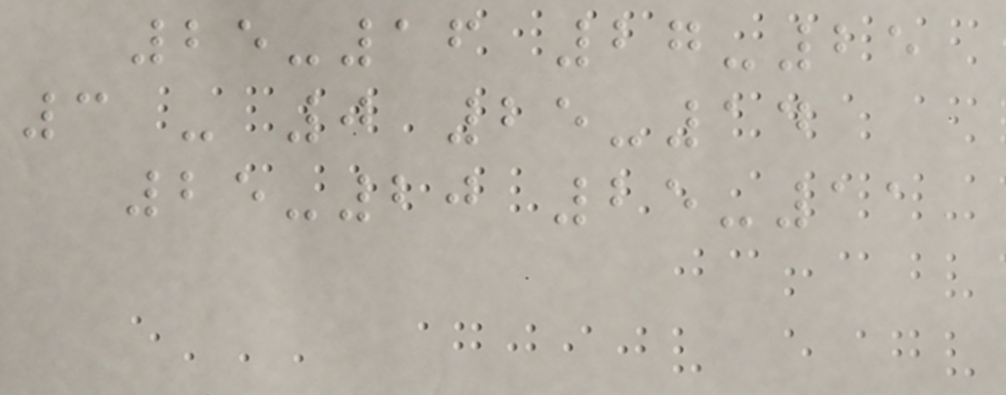25-16 27-25
3 - 0 25-14
25-20 25-11
